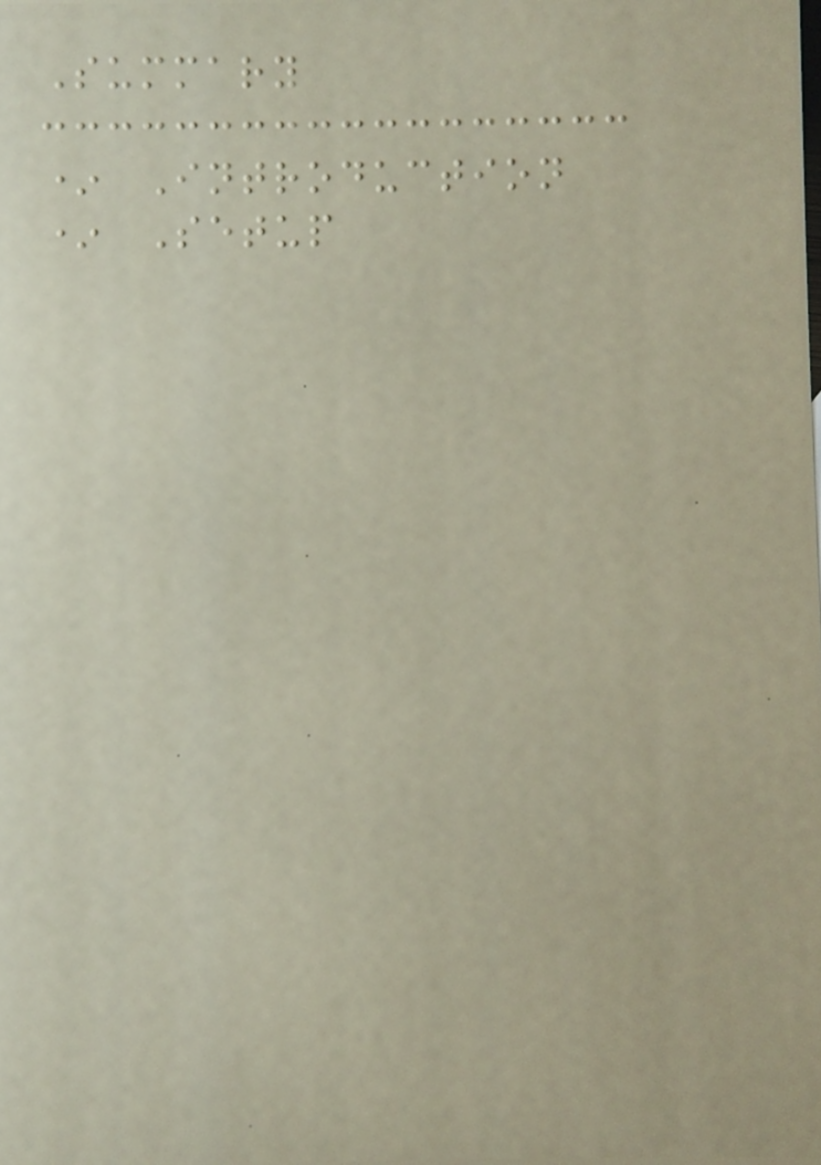Summary
* Introduction
* Setup
